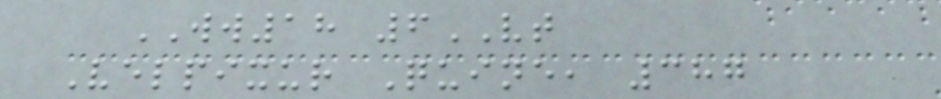WW18 6VT
Velpixur Quine, 387
